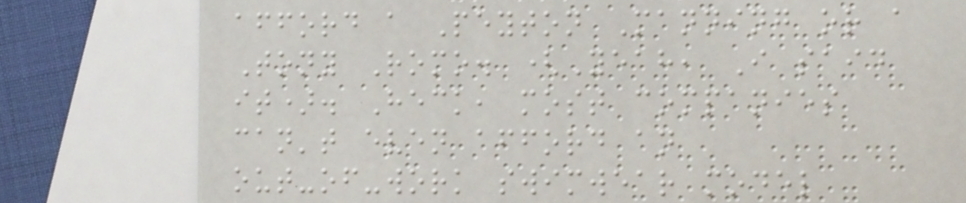afford a Peyton Manning or a
Tony Romo. (Yeah, I said
it). Heck, most companies
can't even afford an
out-of-work swimwear model
